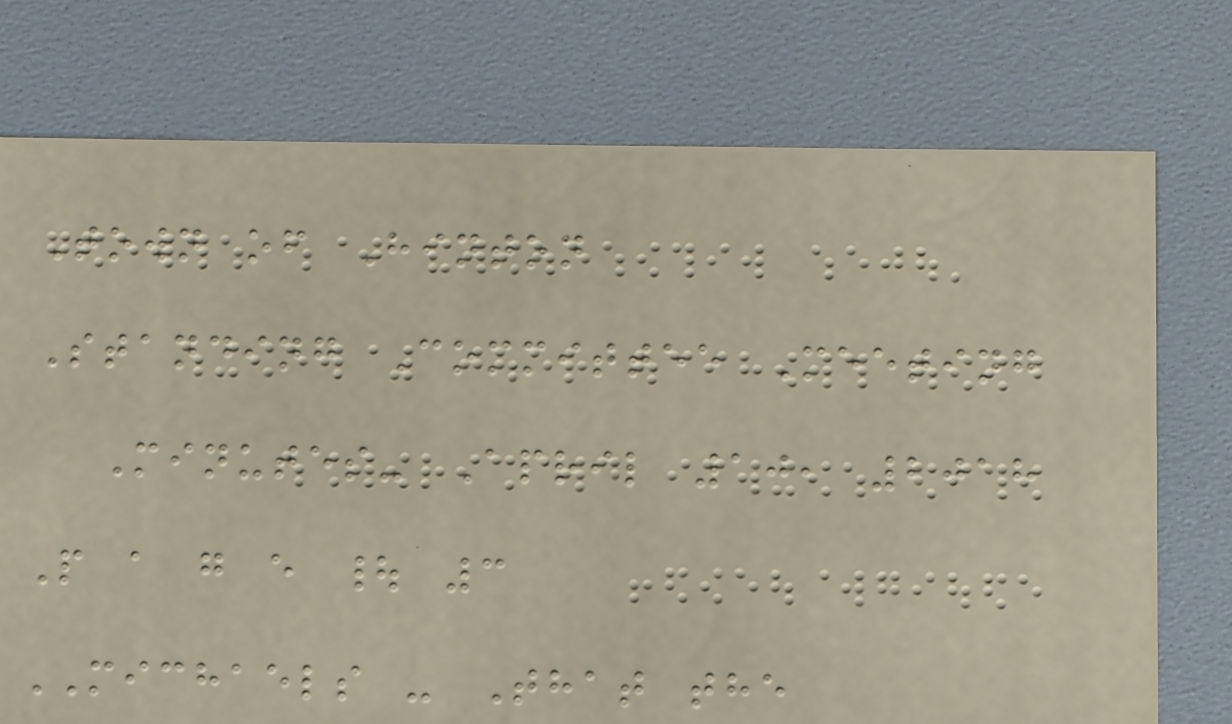Town of Hinton
Standing Committee Meeting
Minutes- April 10, 2018
P a g e | 3
MICHAELS - That the
